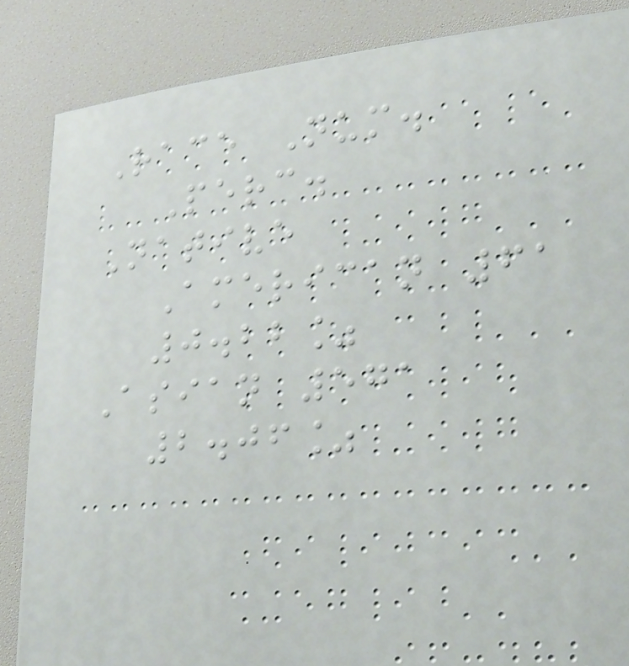Race Num.
Perc.
Native
American 61
0.22%
Asian 571
2.06%
